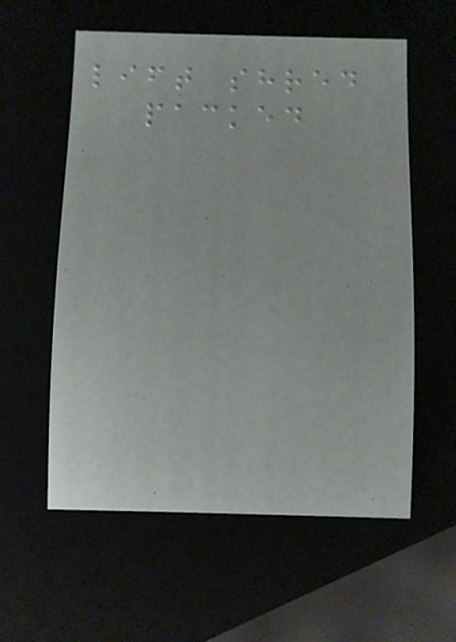lift shred
packed
